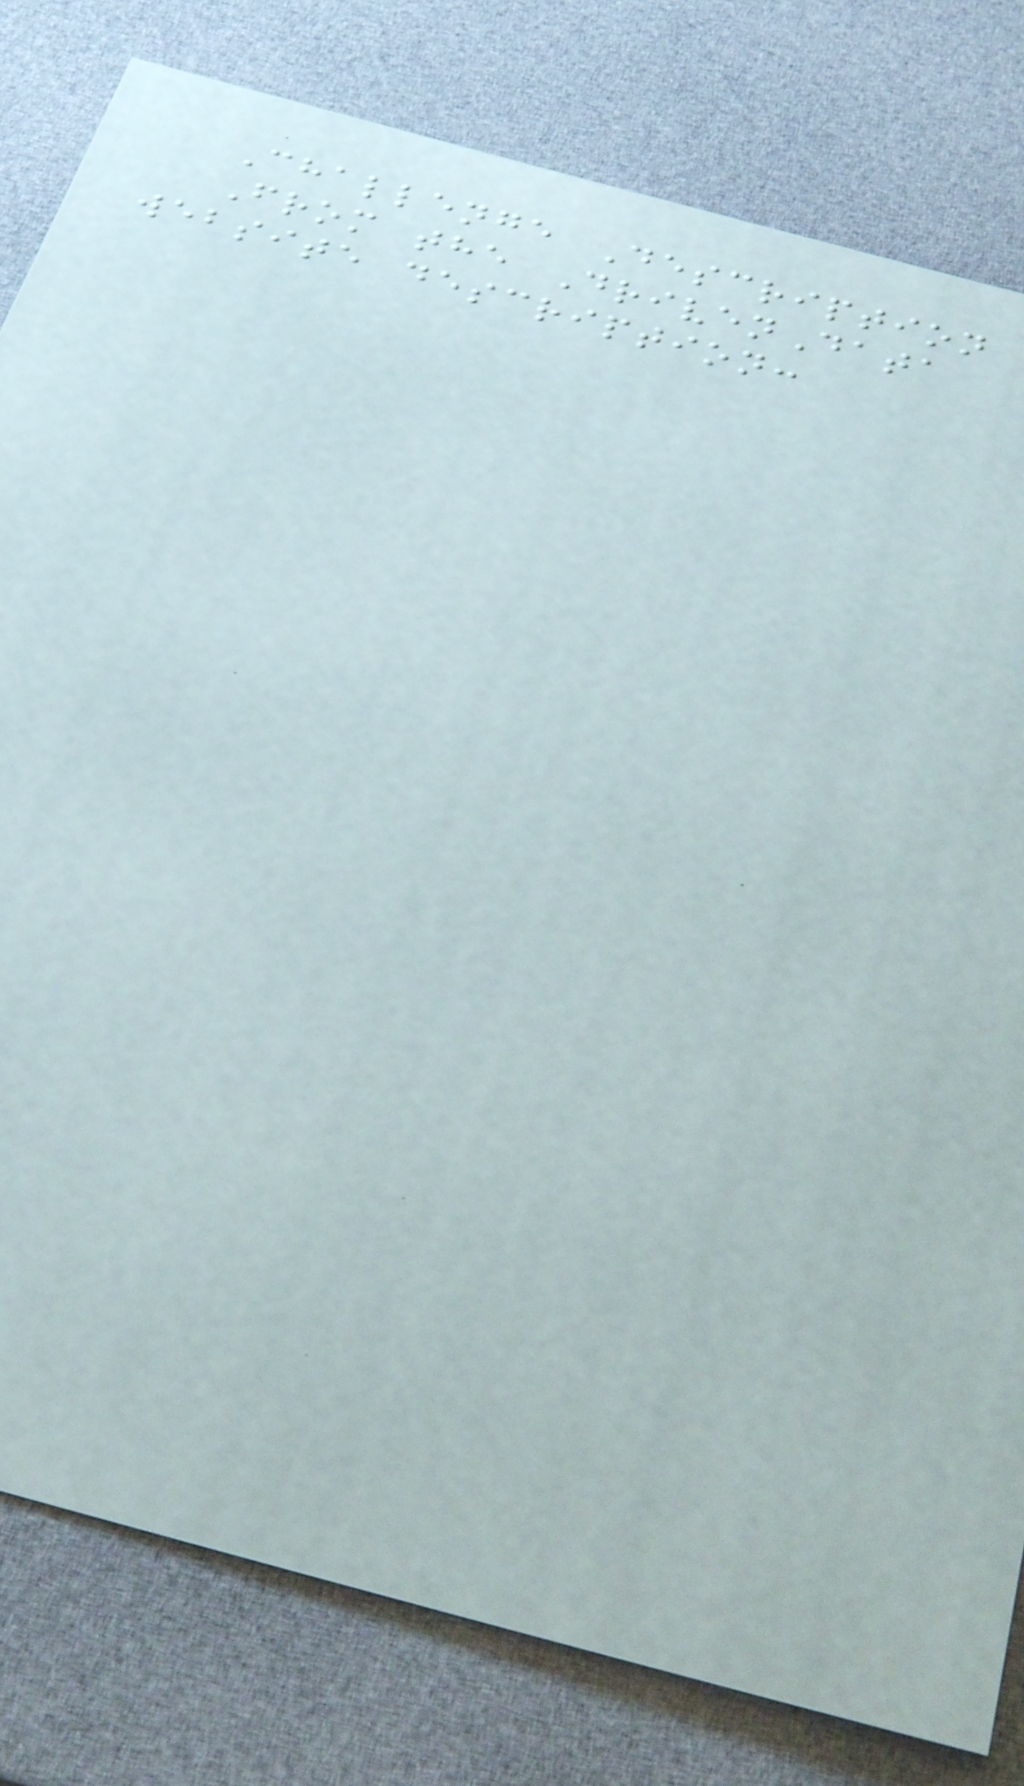Challenge Description
From the DrivenData
website description:
